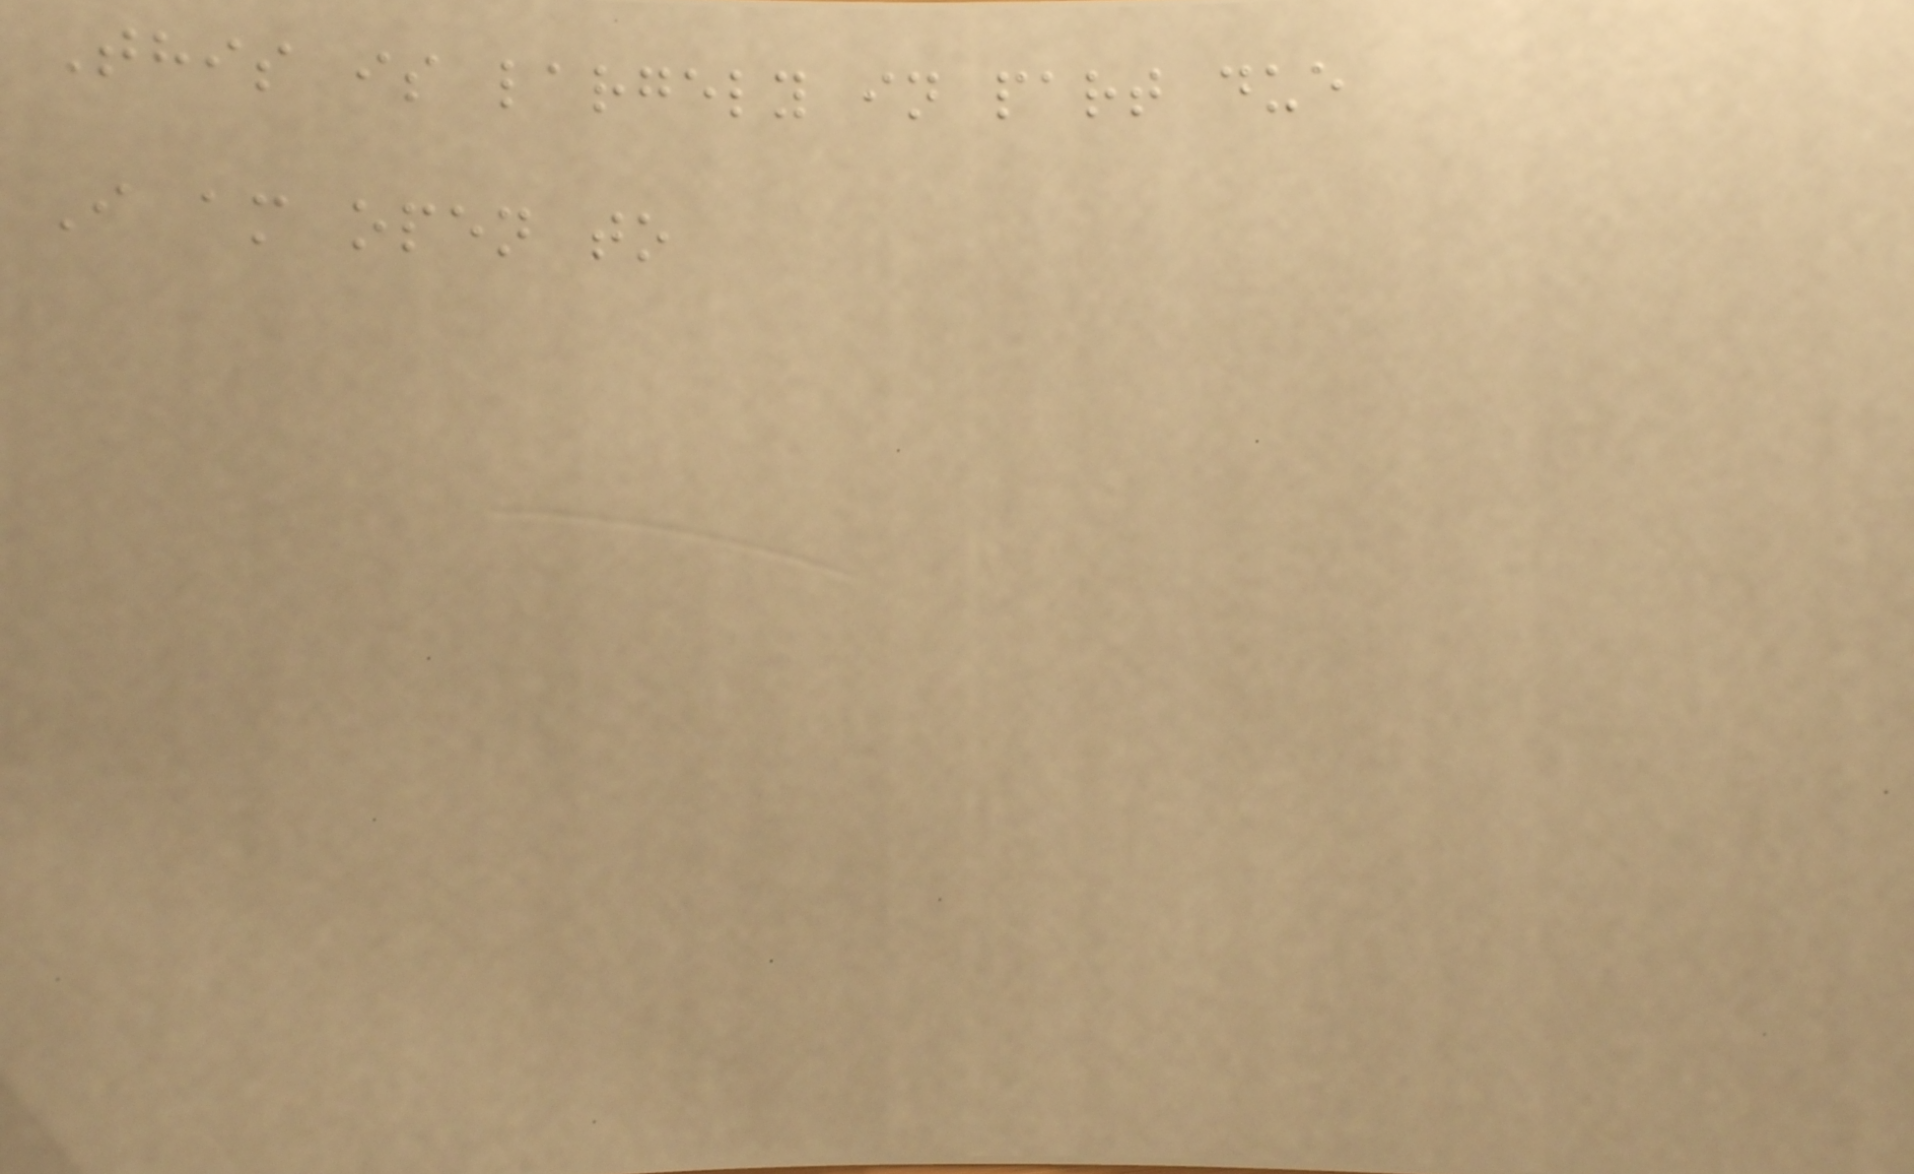This is largely in part due
I am open to
